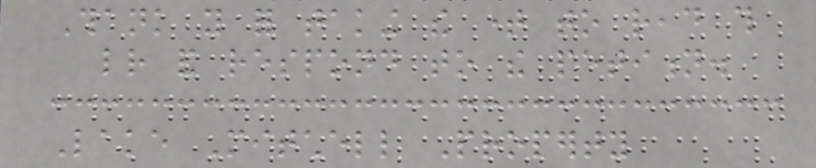Thank you for taking the time to read this
letter and respond to the petition.
Lake Mitchell Property
